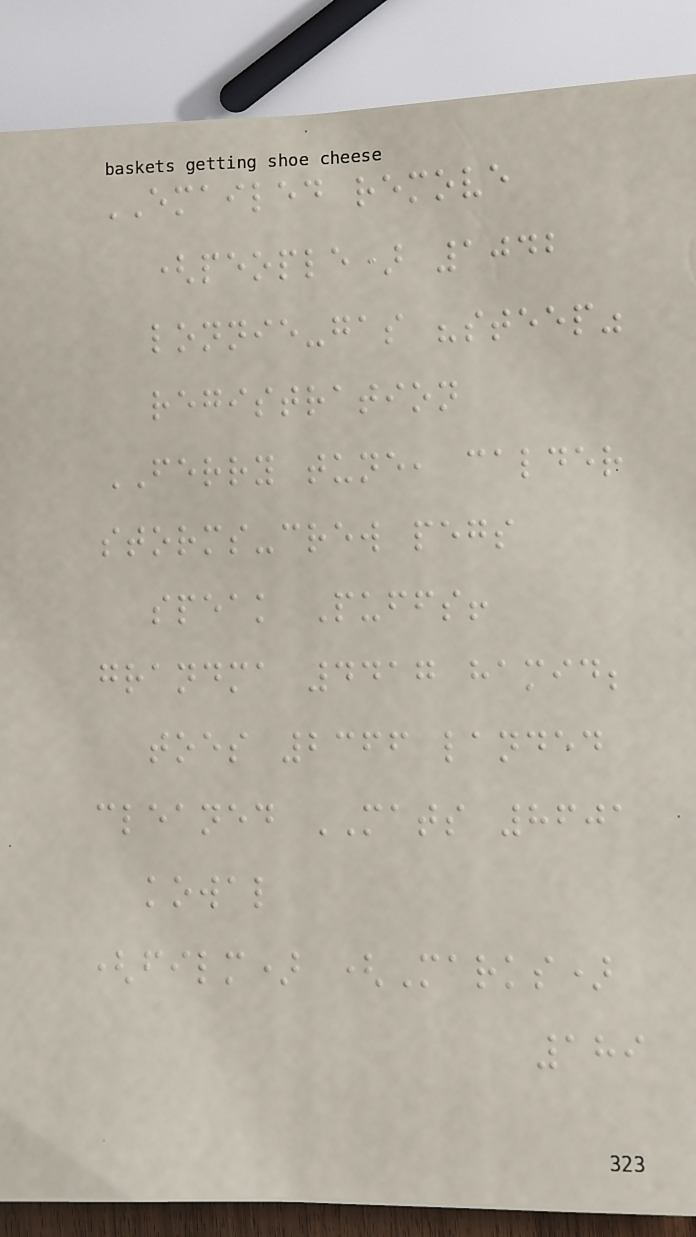EMAILED remove
(people) 1042
lonnie-gas "steep"
registration
FERRY tune, calder
storms-crew pegs
speak Puffs!
grandma 4417 hamid;
toes 2366 landed
cleaned MATS 8601
kowal
(film) (Marks)
189
